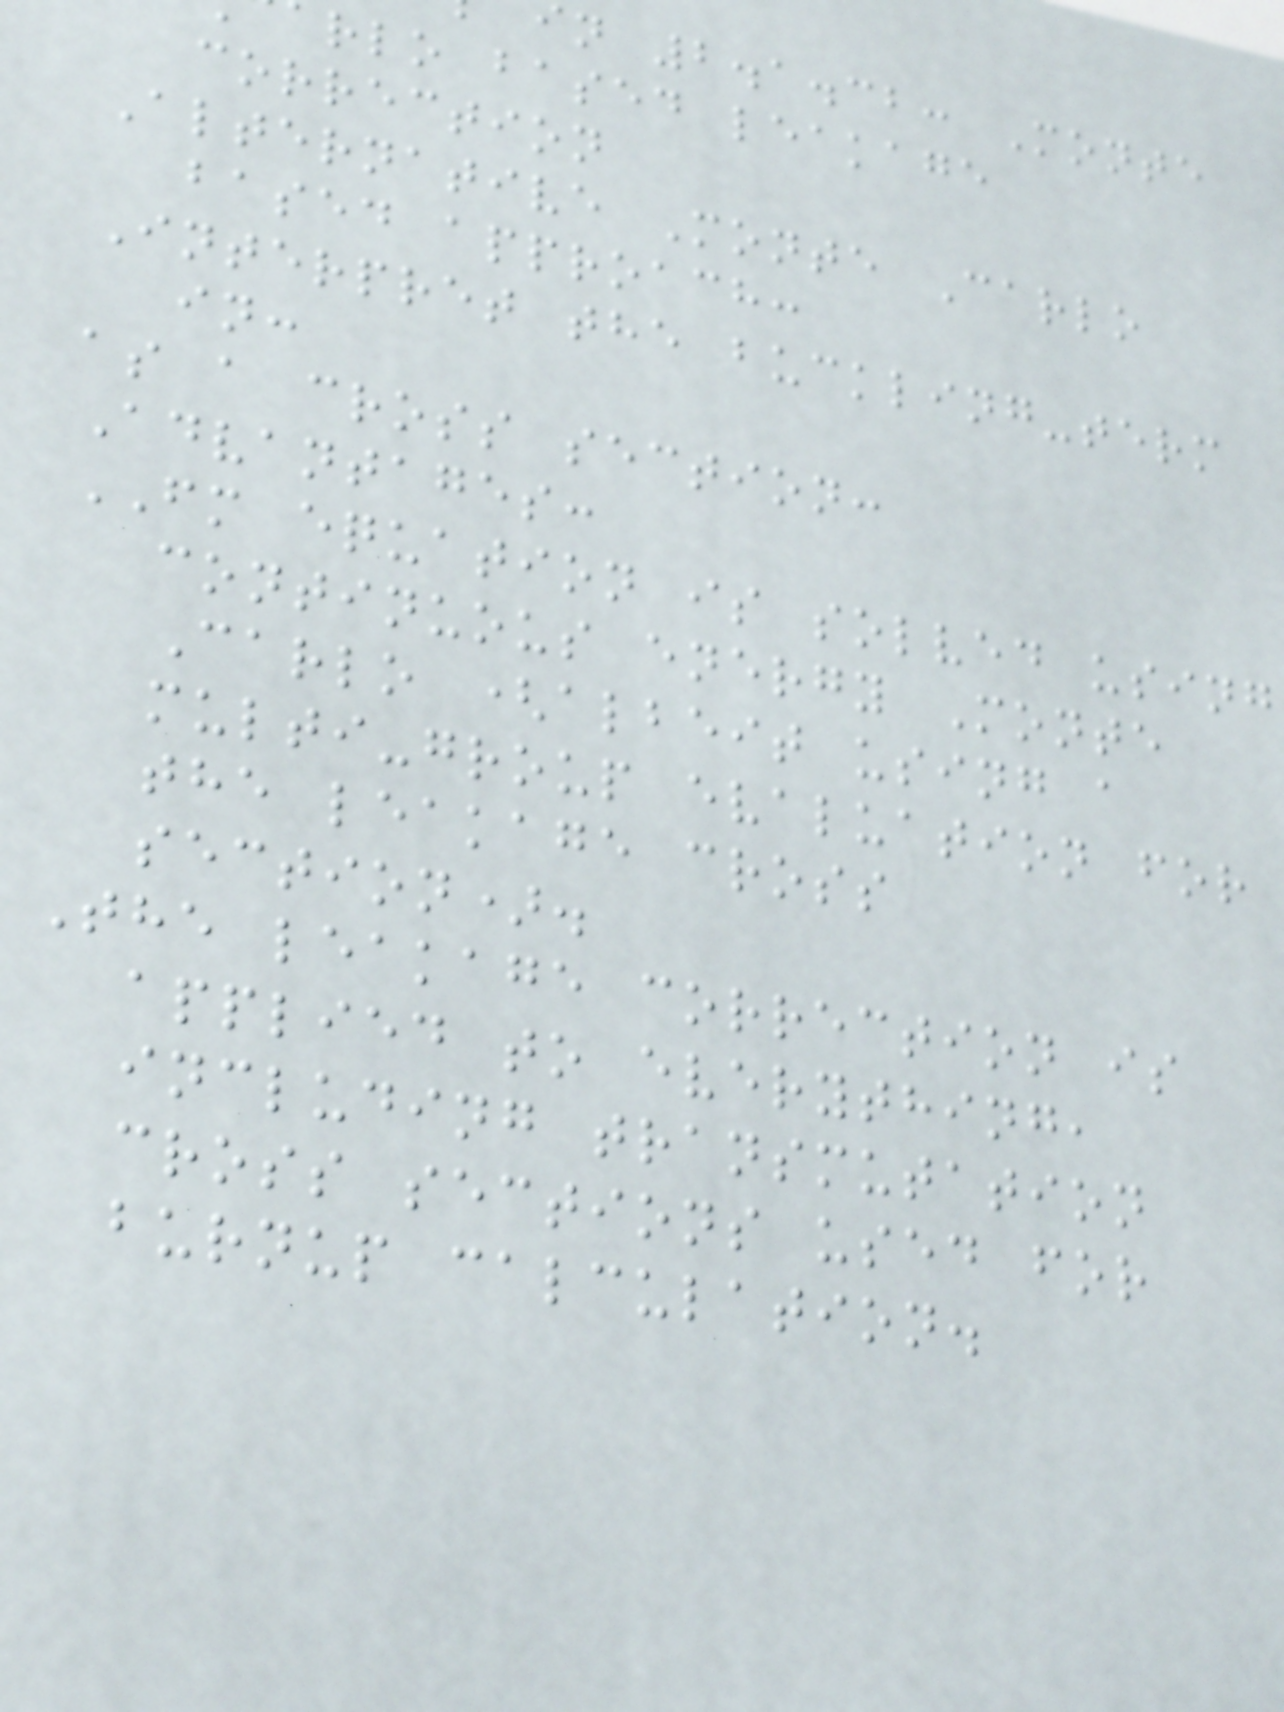in 2.1.32: Monte
rlo based leakage
correction
Alternative Monte Carlo
based approach:
Interpret the buckling-term
in:
as a cross section:
Advantages:
FM equation is solved using
continuous energy Monte
Carlo (albeit using a
multi-group evaluation for
the leakage cross
section).
The leakage correction is
applied to everything,
including transmutation
cross sections used for
burnup calculation.
